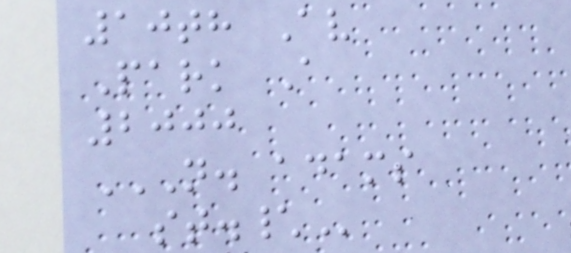10th Av
Park A
2000
N. ADAMS
ST.\
